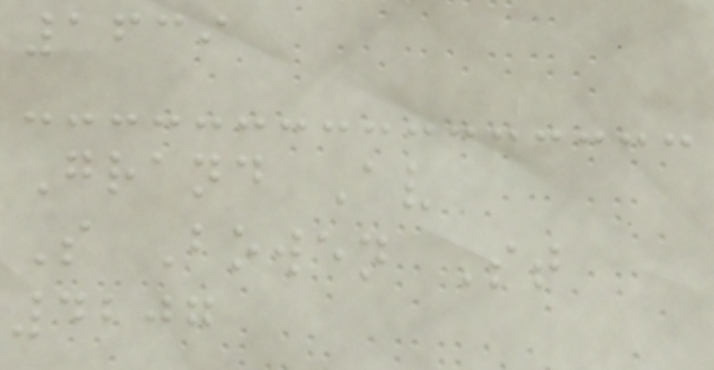1639
Grand Av
S Bowen St
4207
